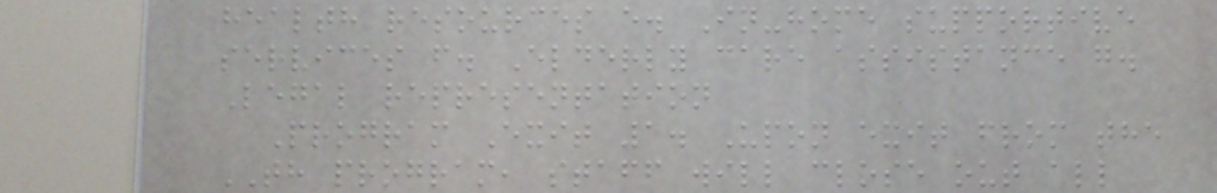health resources e. In-home supportive
services f. Elderly care assistance g.
Legal representation
Program Exit 1. Upon exit from the
TH program, staff will close out all
